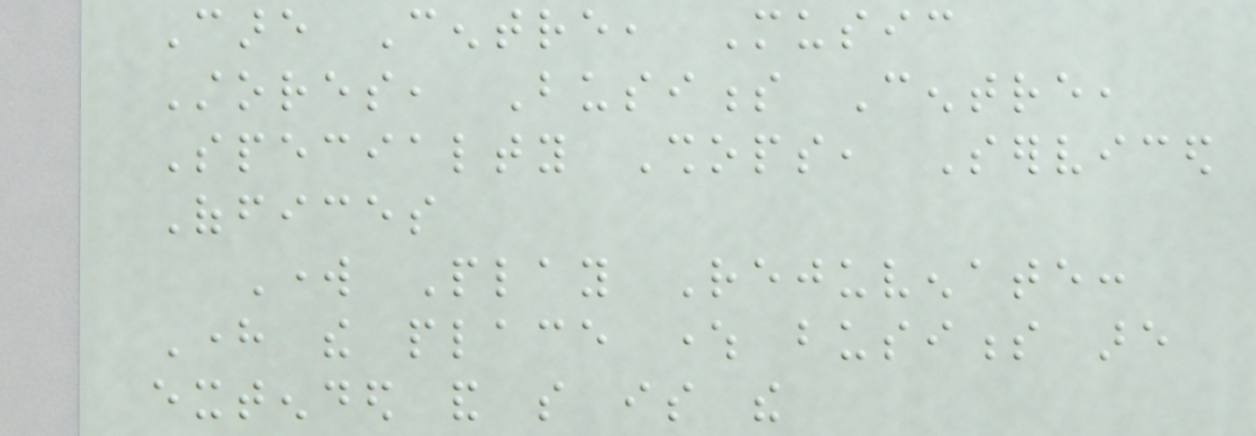Care Centre, Music
Stores, Business Centre,
Specialty Shops, Serviced
Offices
Work Play Rejuvenate:
Here the place where business are
extended and so is the
